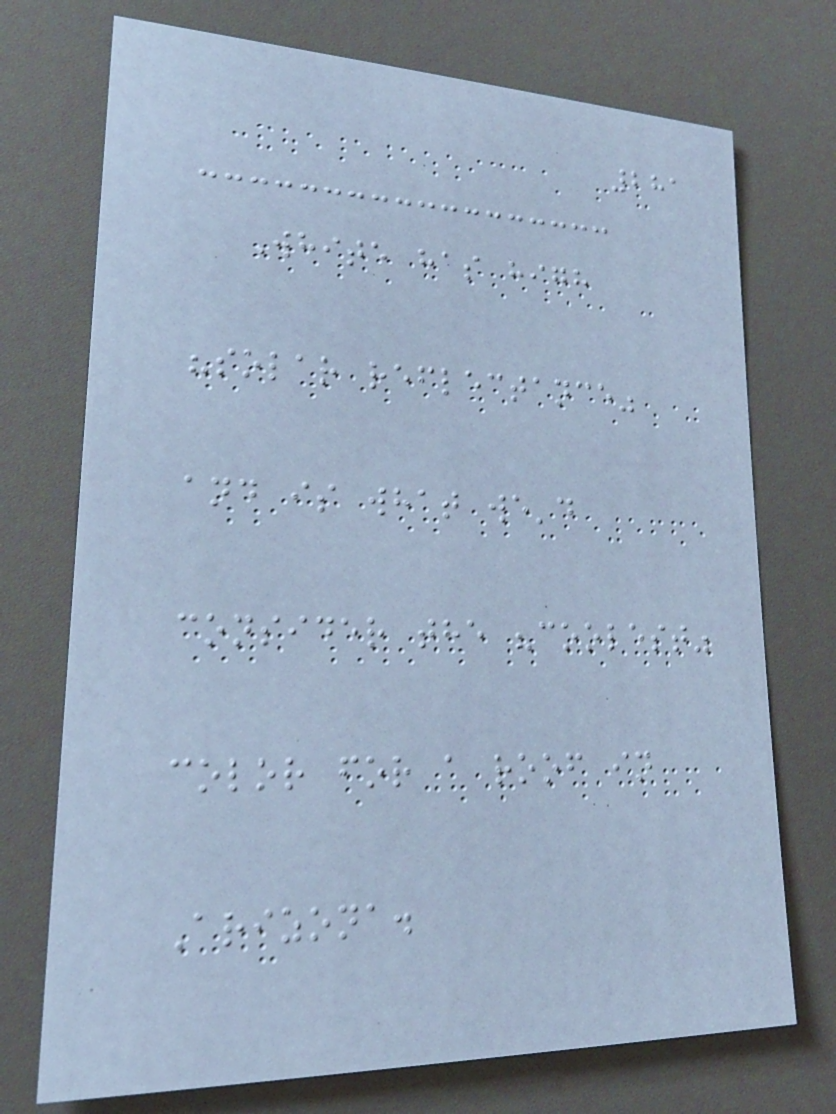281
White has high
"solar reflectance"
and is what we'd
consider the "coolest"
color for a roof in
Arizona.
